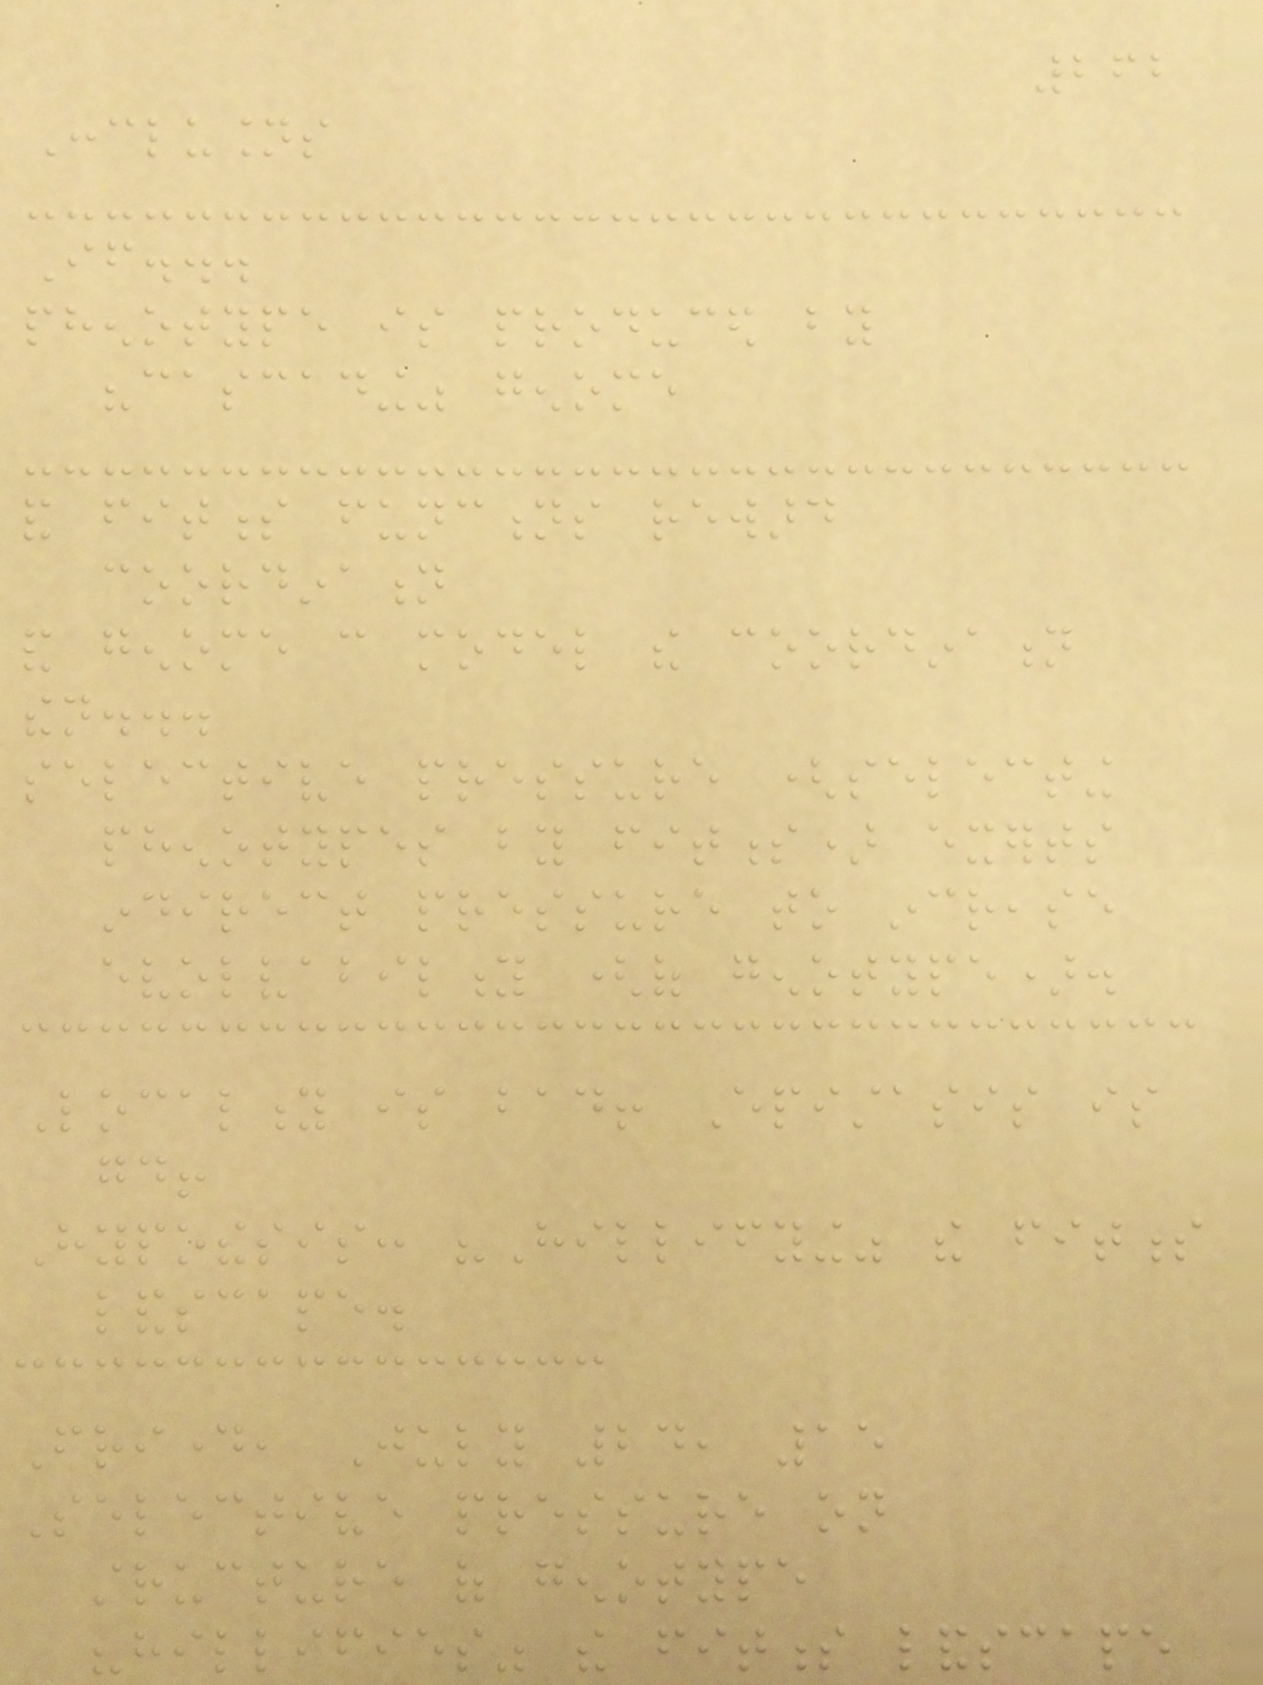262
Conclusions
If...
phenotype is produced by
"cascading" genome
and fitness functions reward
coordination
and genome can model the coordination
then...
selective pressure (selecting
phenotypes by fitness) exerts
indirect pressure to increase
evolvability (of genotype).
Locality is bad! Epistasis is
good!
Hypothesis: "Hillifying" the fitness
landscape.
Friday, July 24, 15
Selective pressure on
structure of genotype
"hillifies" the fitness landscape
